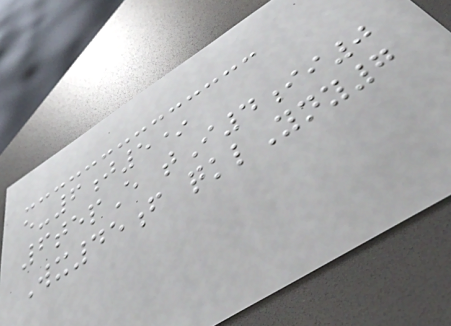e-6j5*
6tepE tI4ii0
Wx45f qklYny7
